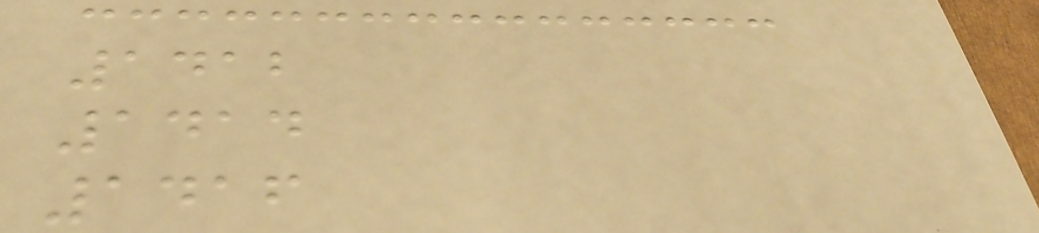1412
1414
1416
